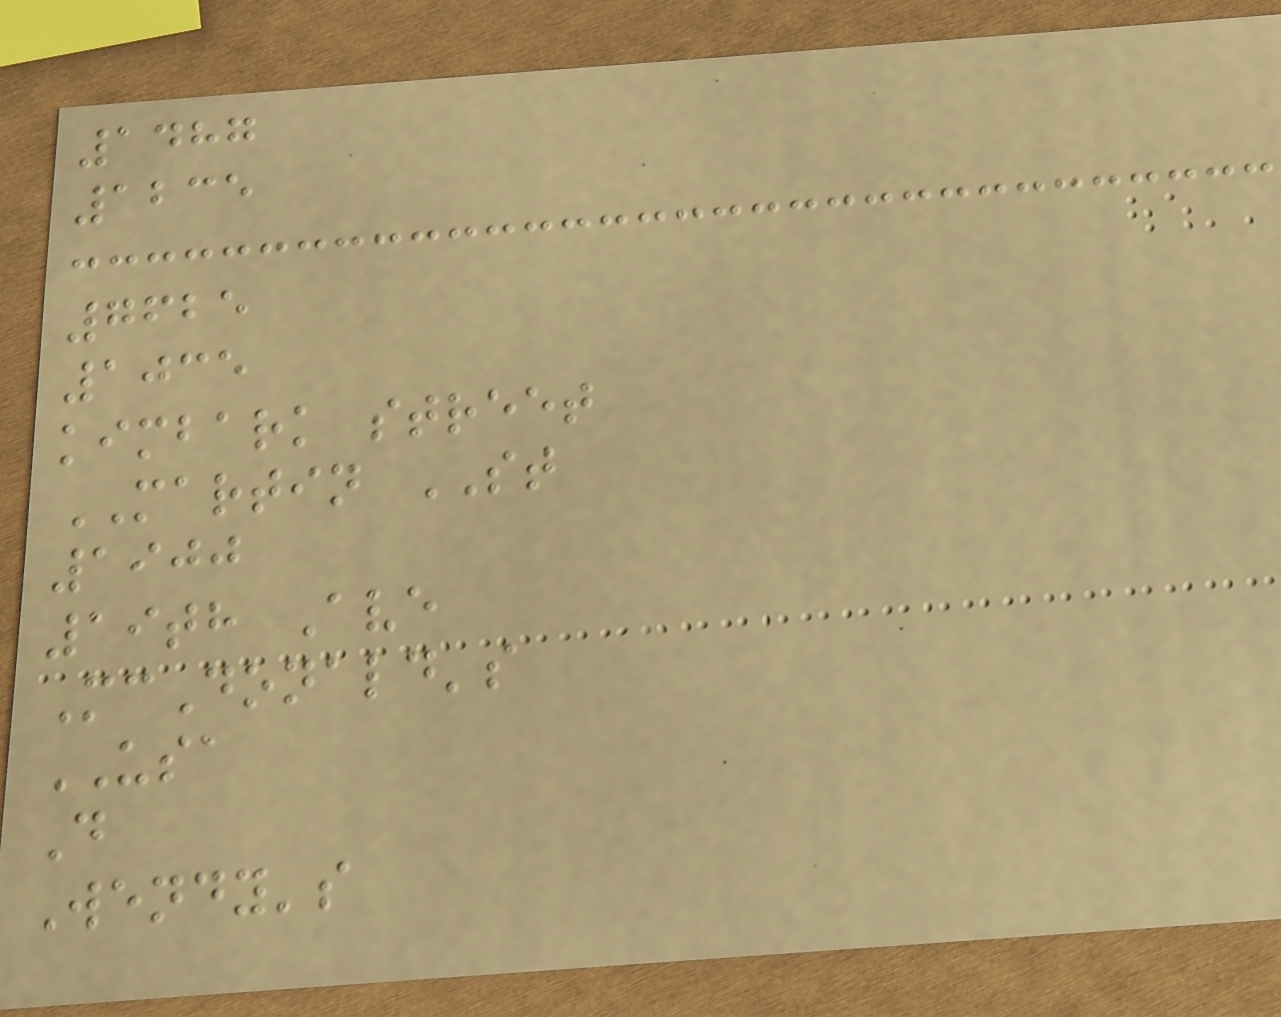1487
1235
7625
1035
kimbark street
MARTIN ST
1900
19th Ave
McDonald's
USA
D
Wendy's
